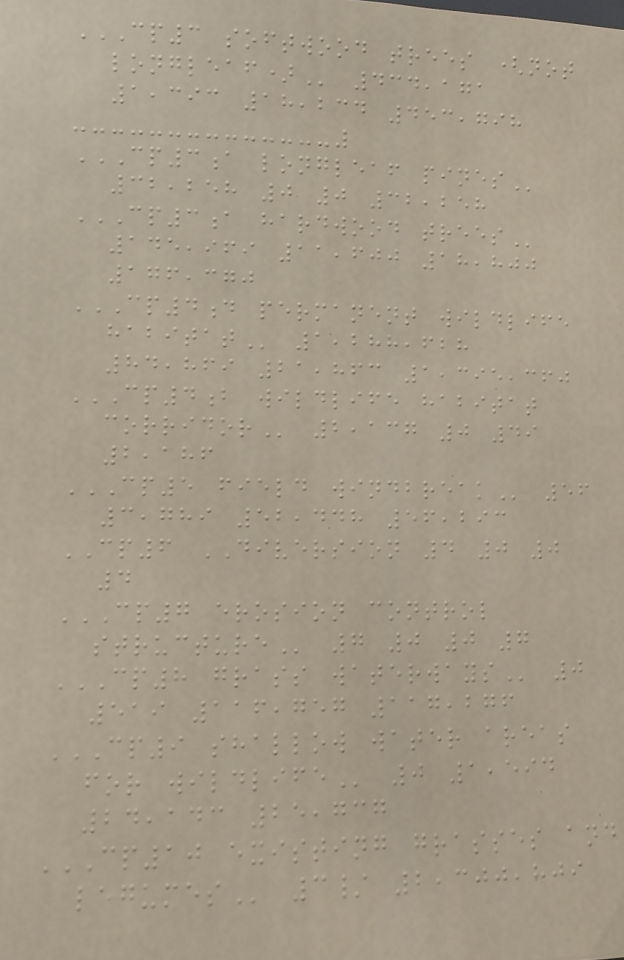CP3 SOFTWOOD TREES (NOT
LONGLEAF) 434,171
1,393 18,234 453,798
CP3A LONGLEAF PINES
32,258 0 0 32,258
CP3A HARDWOOD TREES
145,969 11,600 18,800
176,370
CP4D PERMANENT WILDLIFE
HABITAT 1,288,628
84,869 21,863 1,395,360
CP4B WILDLIFE HABITAT
CORRIDOR 2,137 0 49
2,186
CP5 FIELD WINDBREAK 56
3,789 52,448 56,293
CP6 DIVERSION 4 0 0
4
CP7 EROSION CONTROL
STRUCTURE 7 0 0 7
CP8 GRASS WATERWAYS 0
519 116,757 117,276
CP9 SHALLOW WATER AREAS
FOR WILDLIFE 0 1,594
24,143 25,737
CP10 EXISTING GRASSES AND
LEGUMES 3/ 2,300,809
